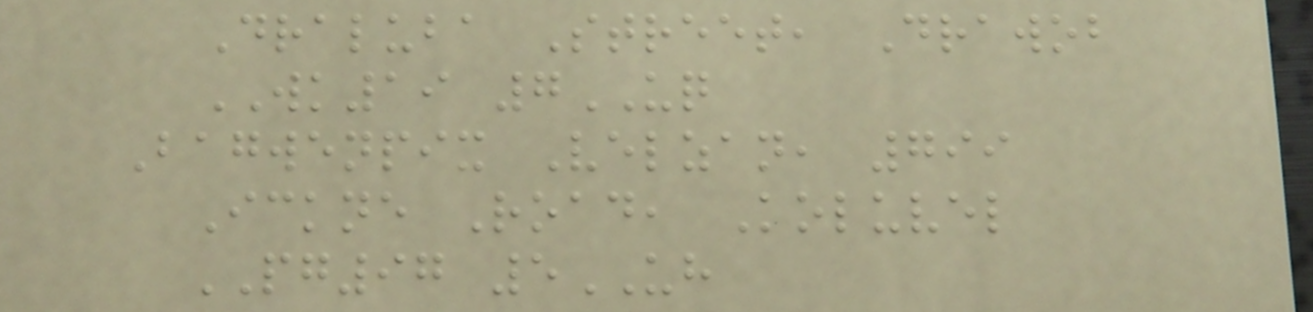Draluba Street, Drawob
WK19 7UQ
Bagwenpix Velzan, 799
Ickne Road, Koluvel
PG97 5UH
